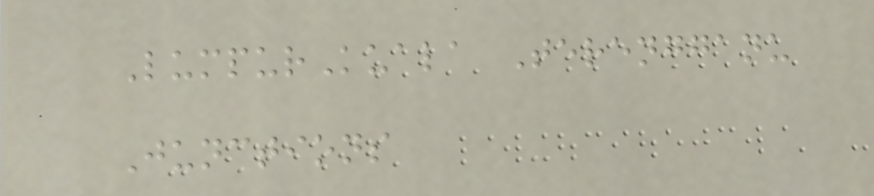LumpurKuala Terengganu
Junctions
